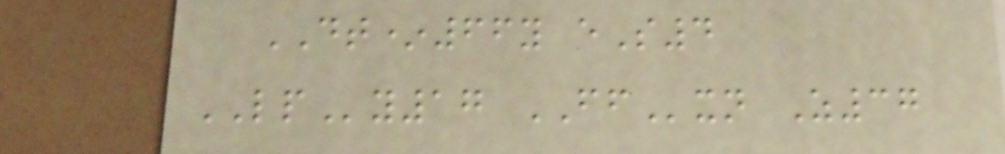DT*66y eS4
LPy17 FFxn Z37
